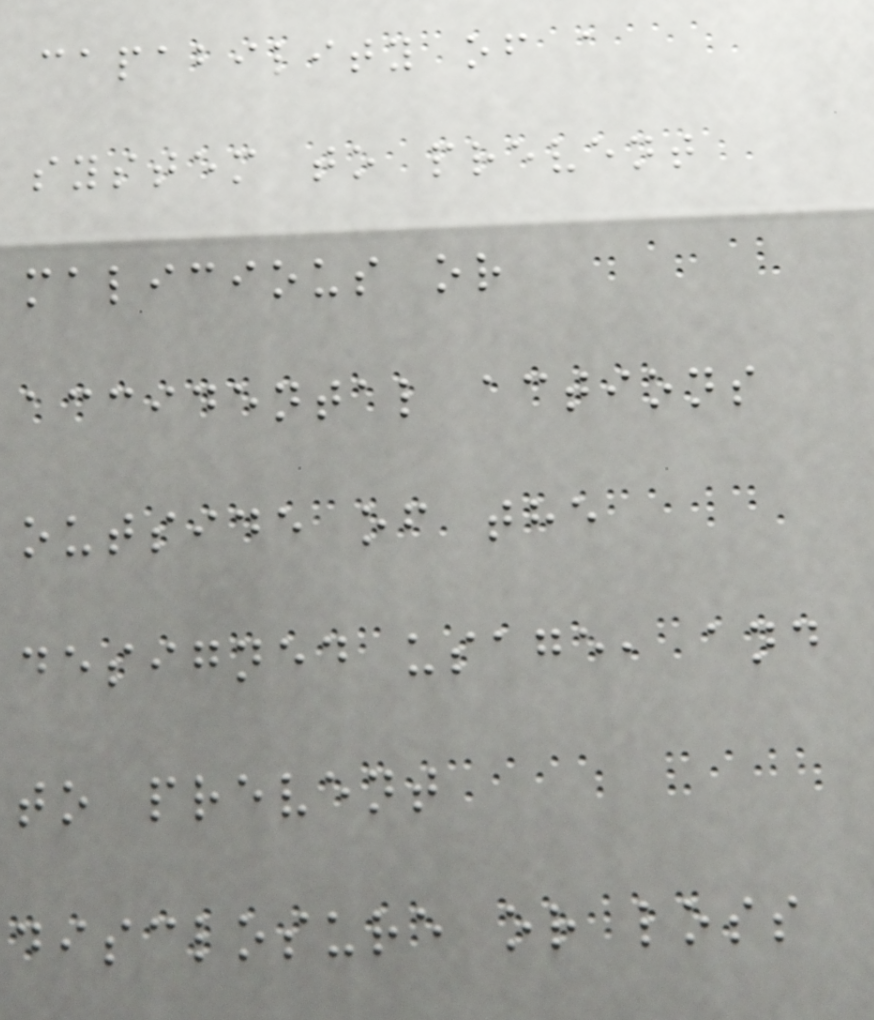capability of a
system to prevent
malicious or
accidental actions
outside of the
designed usage, and
to prevent
disclosure or loss
